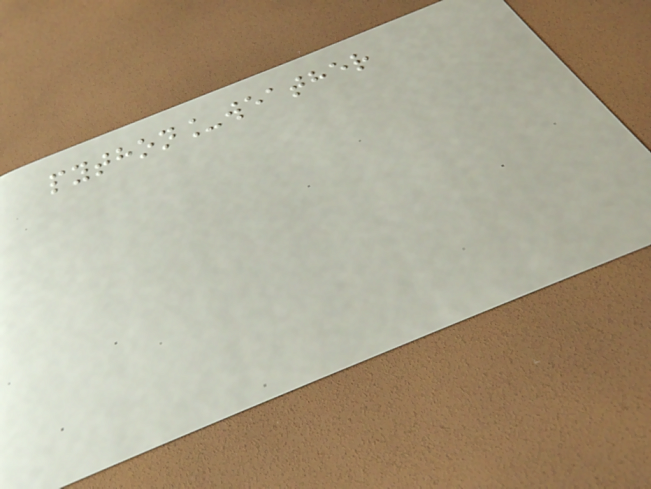python_weather
